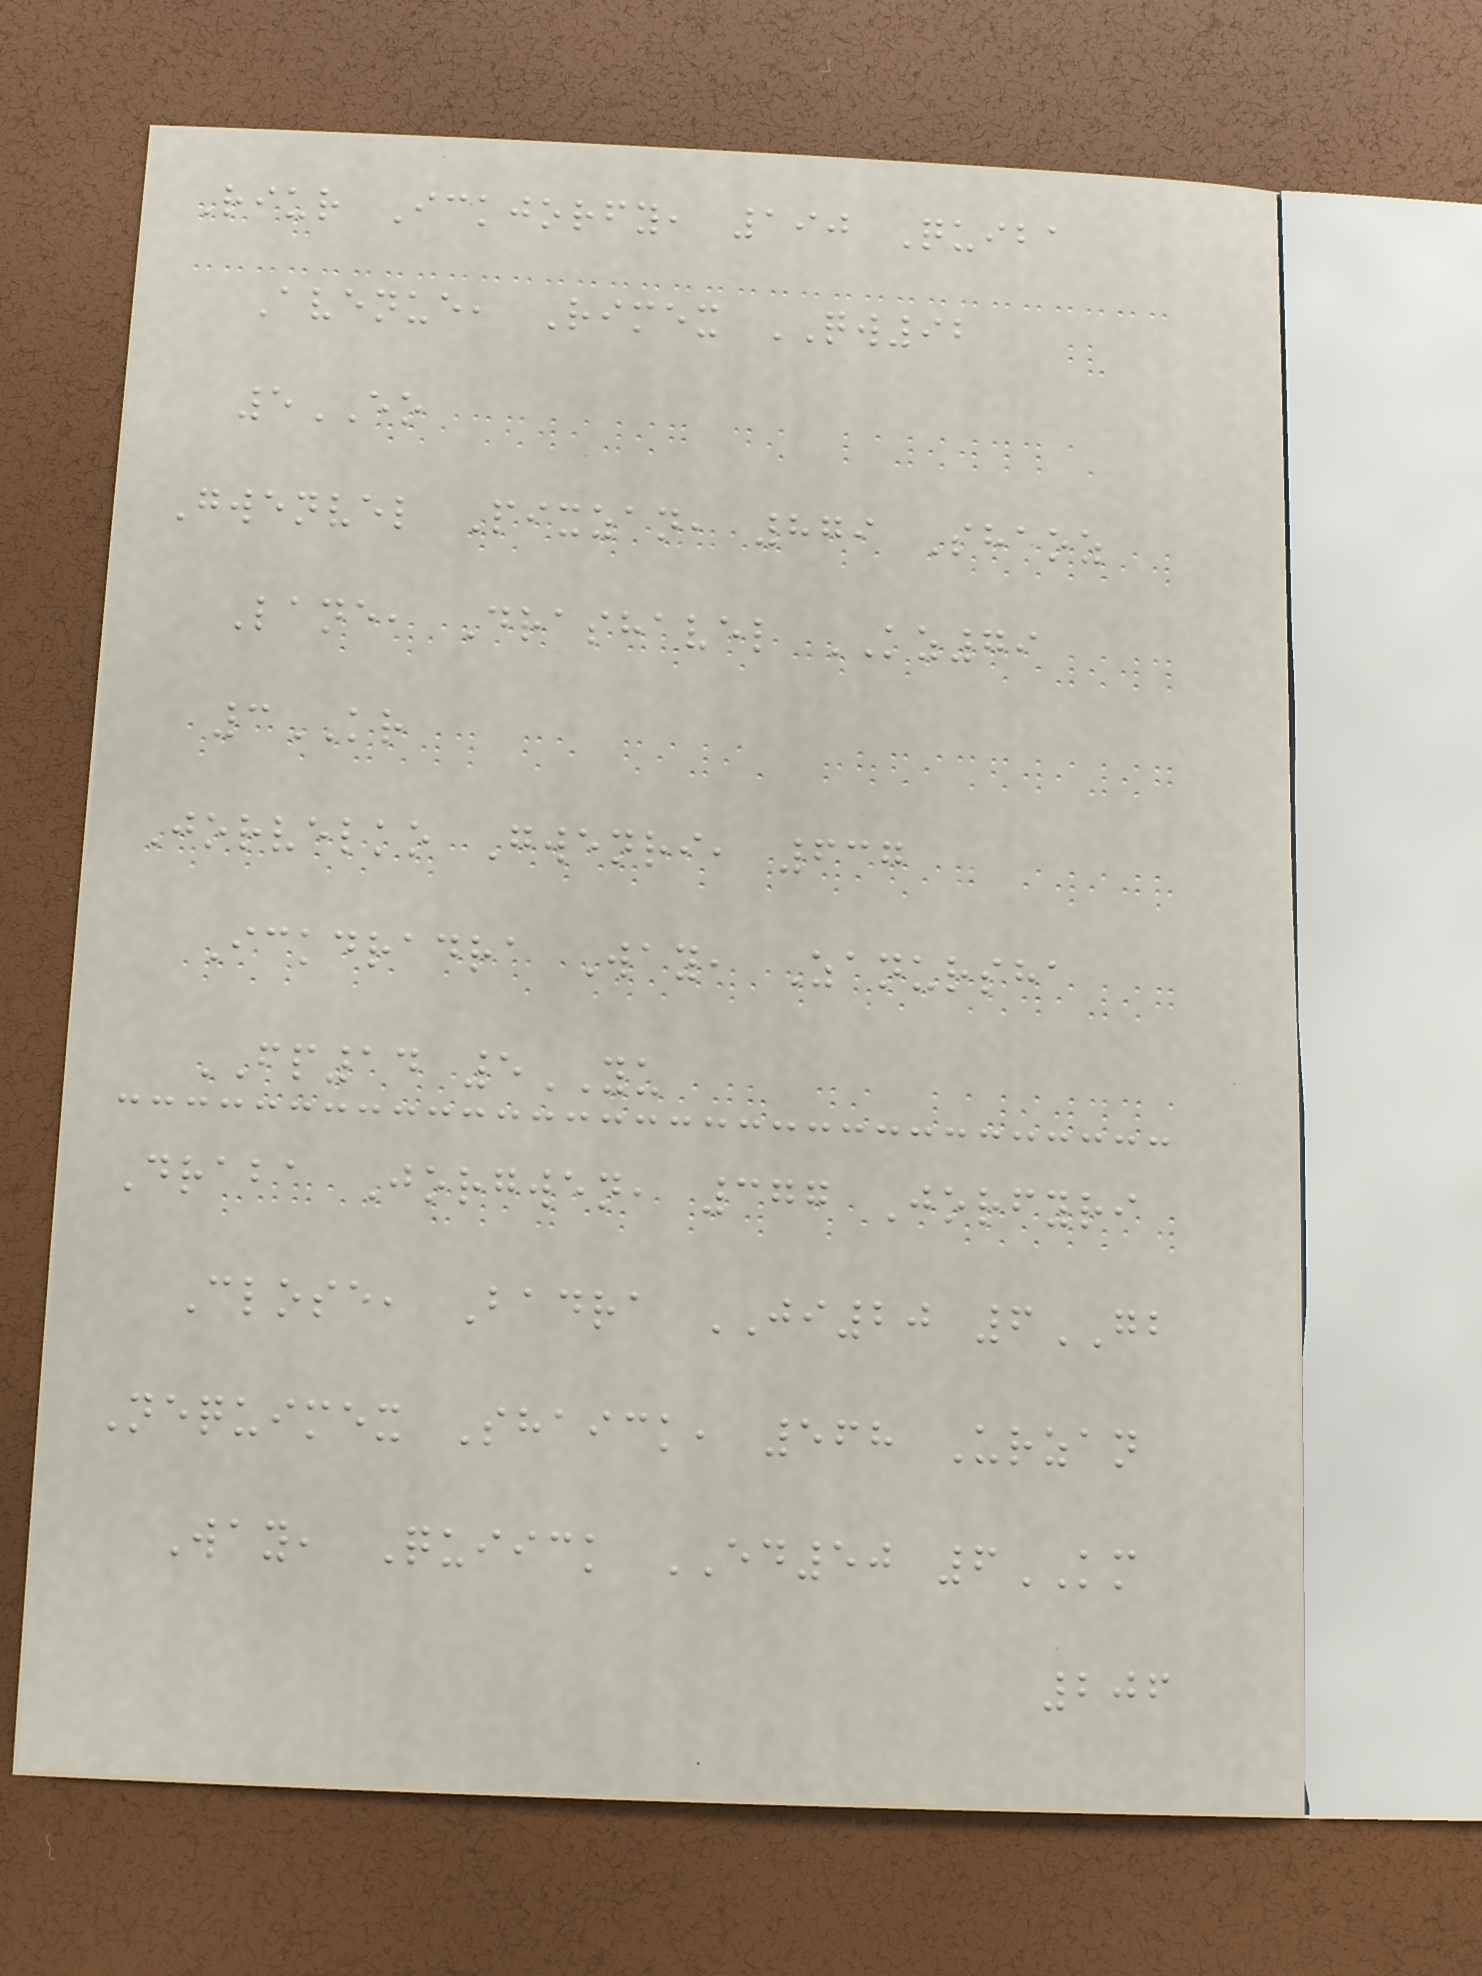Riur Ickjorfy, 190 Quiba
Avenue, Rimex QW92
5EO
Gwenvel Pixzan, 879 Shaoz
Lane, Drashavel KZ79
3KR
Jorvelko Gwenri, 637
Ickdradra Way, Zanursha
FP14 5YU
Draba Jorgwen, 377 Jorfyri
Close, Badra JI20 6GB
Nequimex Shaick, 568 Urzan
Way, Quiick ED50 6KM
206
